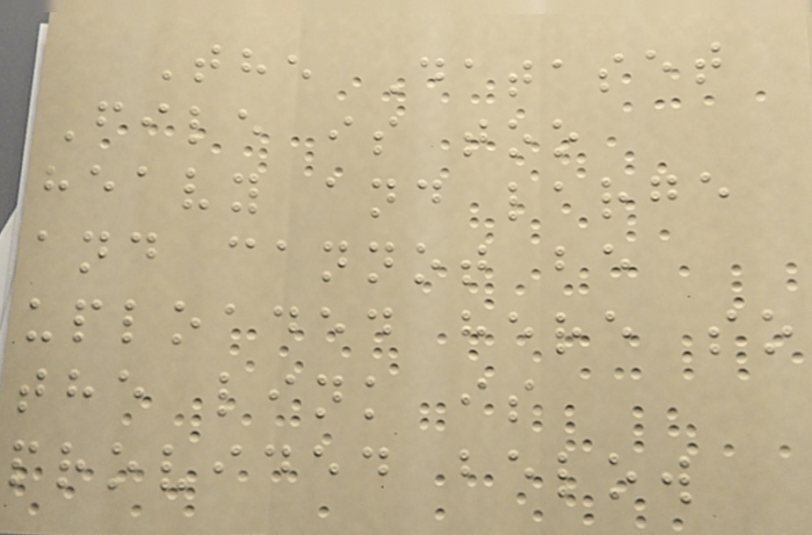The Dataset
File is too
heavy and large
and cannot be
uploaded here so
the link is
provided below
